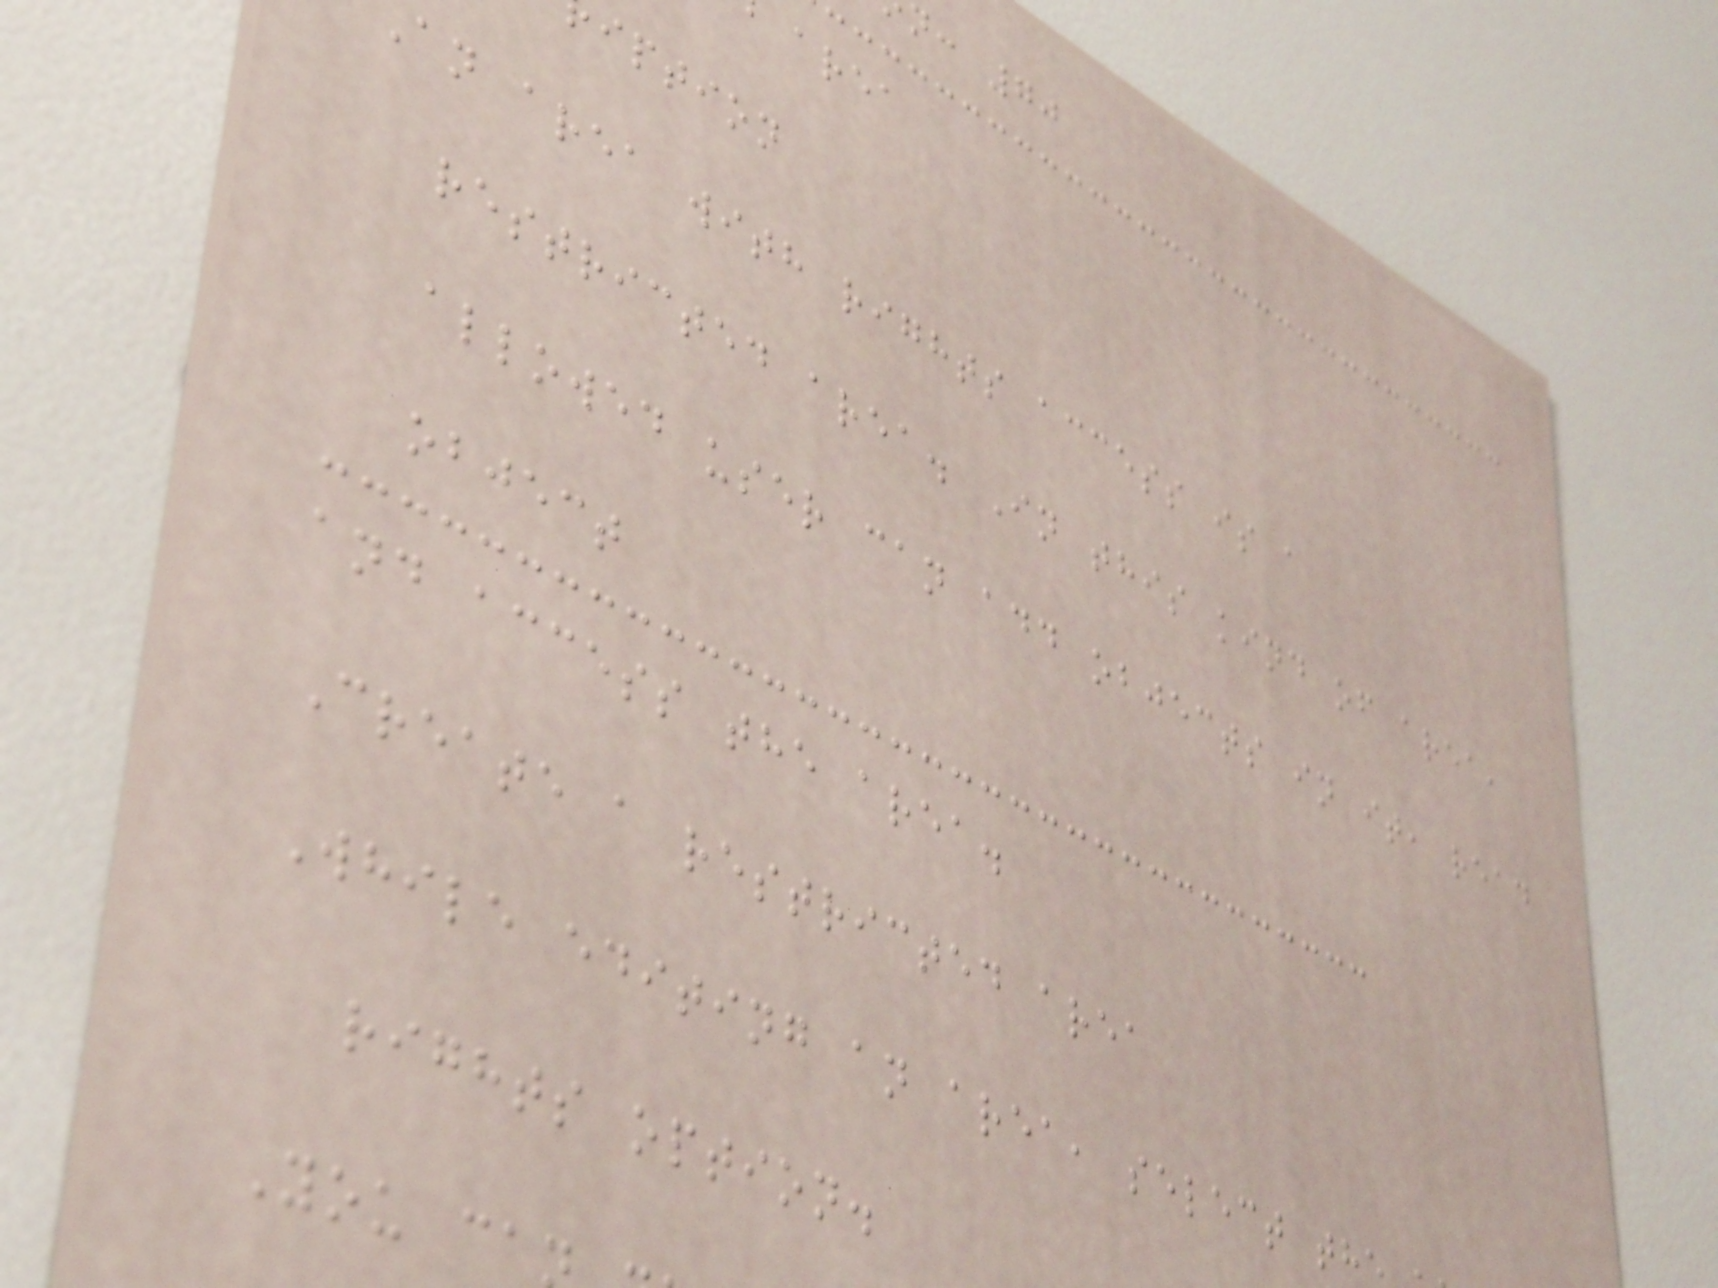n: 70
area
iption
an area with rights access is a
restricted area. In this kind of area,
allowed user can add objects in it, read
object
and access the area.
Create a restricted area
While editing an area, select th
rights option.
